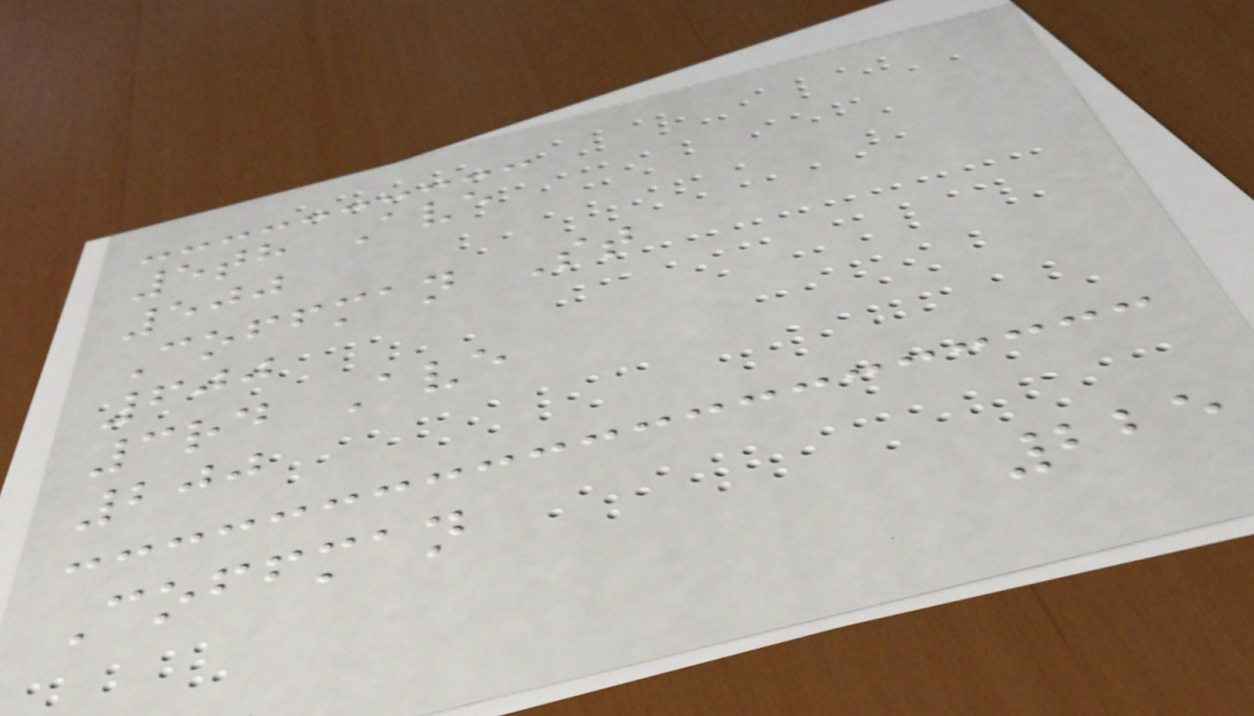5th Ave
500
Coffman St
600
3rd Ave
200
Coffman
225
